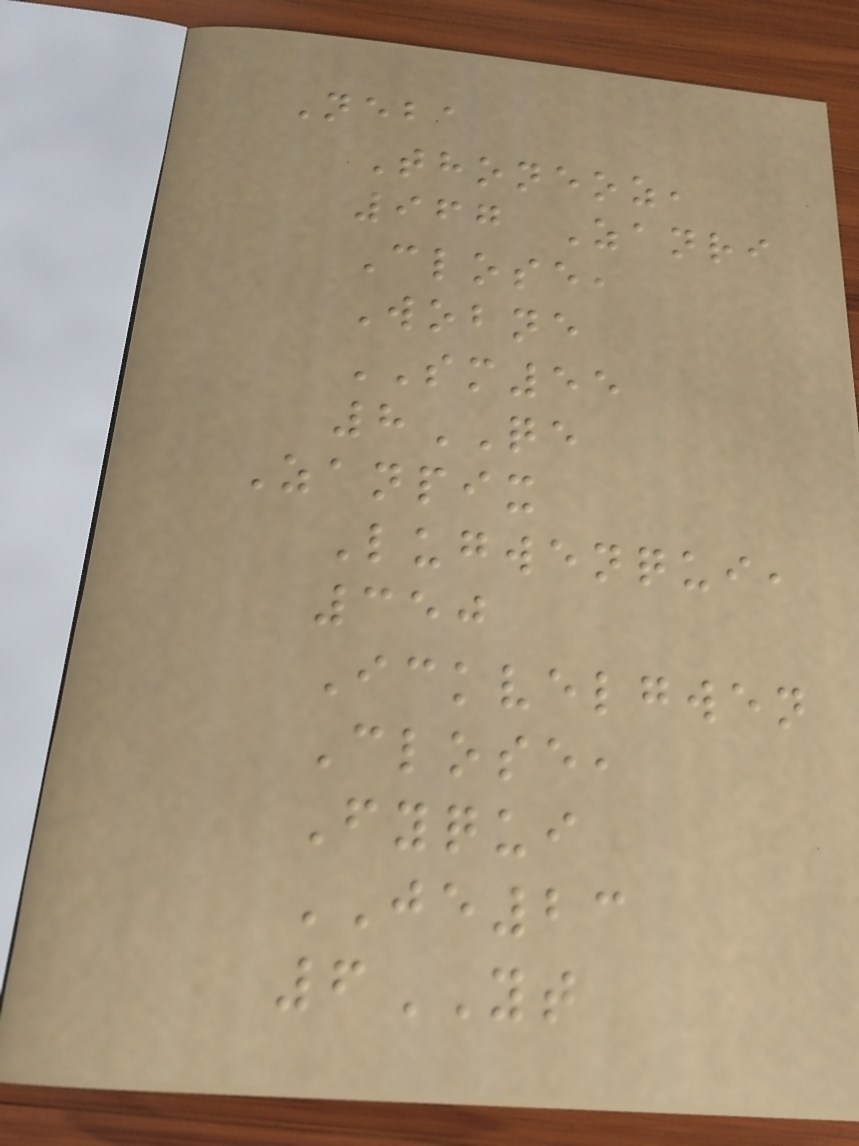Neba
Thoneoz,
967 Zanri
Close,
Wobne
SM55
8QE
Zanpix
Lugwenqui,
350
Ickvelgwen
Close,
Fyqui
JE23
6YT
